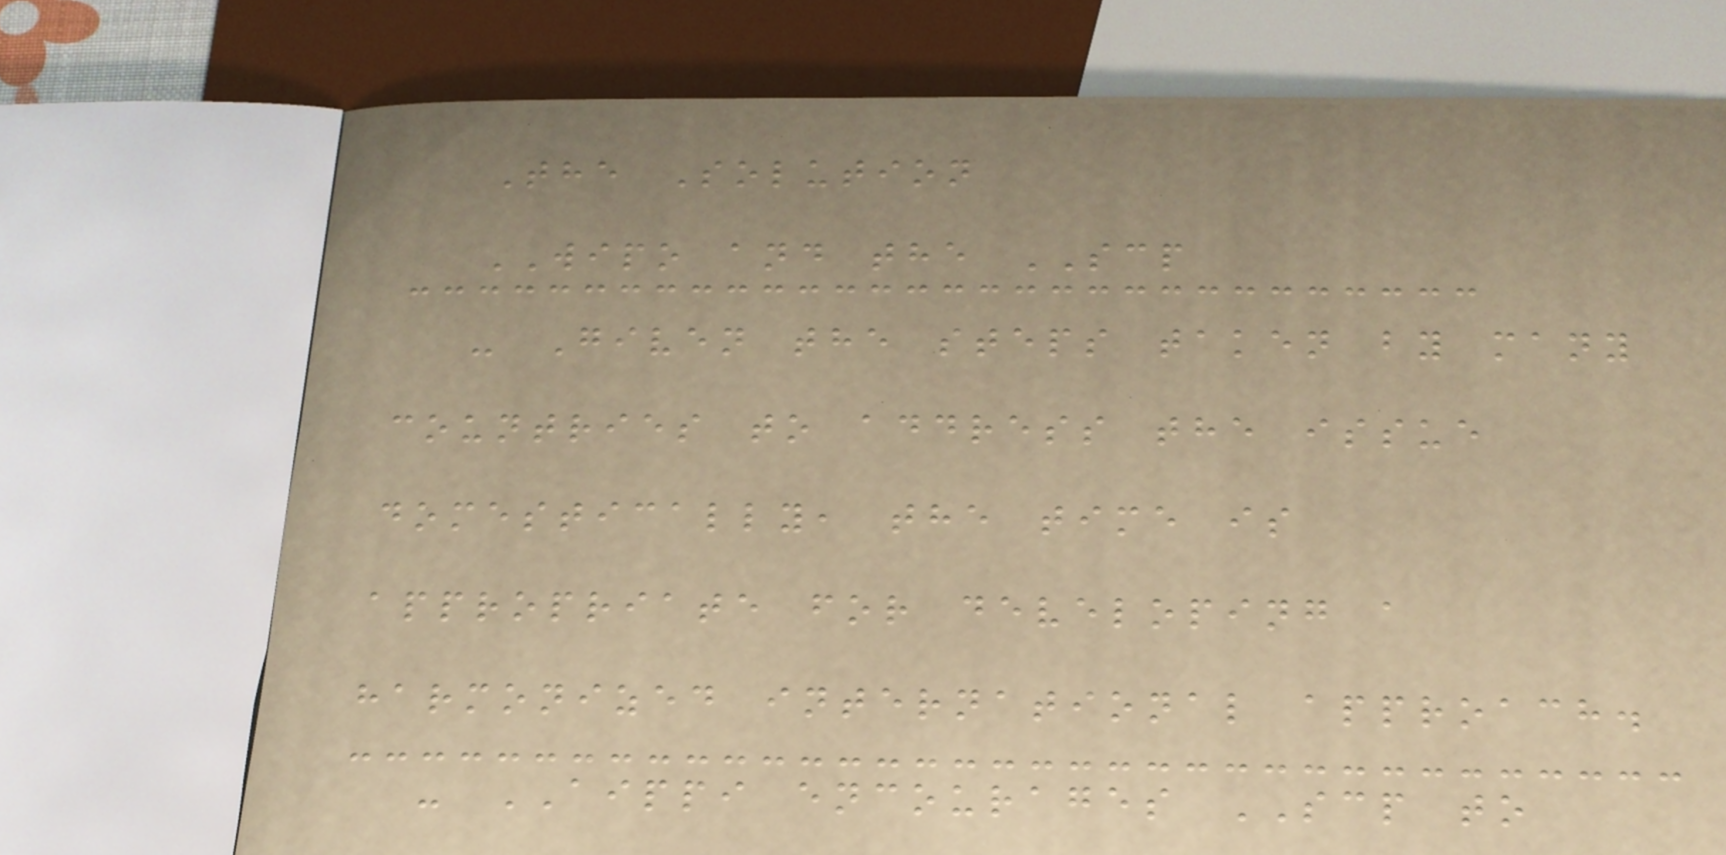The Solution
WIPO and the SCP
- Given the steps taken by many
countries to address the issue
domestically, the time is
appropriate for developing a
harmonized international approach.
- AIPPI encourages SCP to
